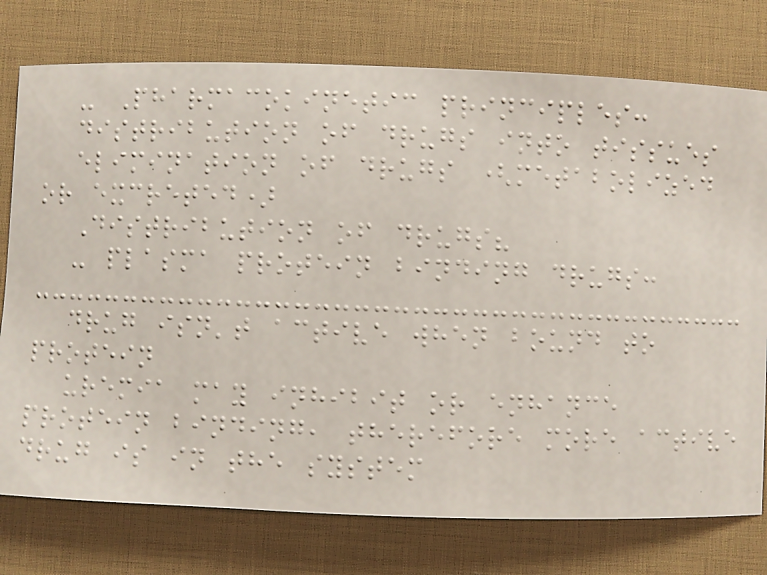- Pharmacokinetic principles:
distribution of drugs into tissues
elimination of drugs (metabolized
or excreted)
Distribution of drugs?
- plasma protein binding drugs:
drug isn't active when bound to
protein
uremia may inhibit or enhance
protein binding, therefore more active
drug is in the system
